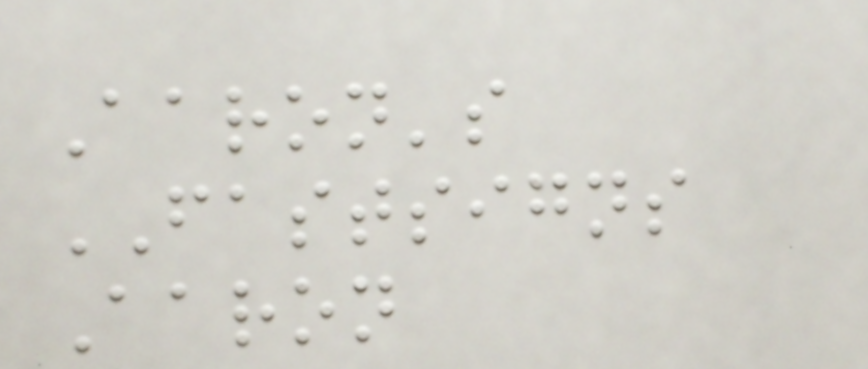Aaron's
FASTSIGNS
Aaron
